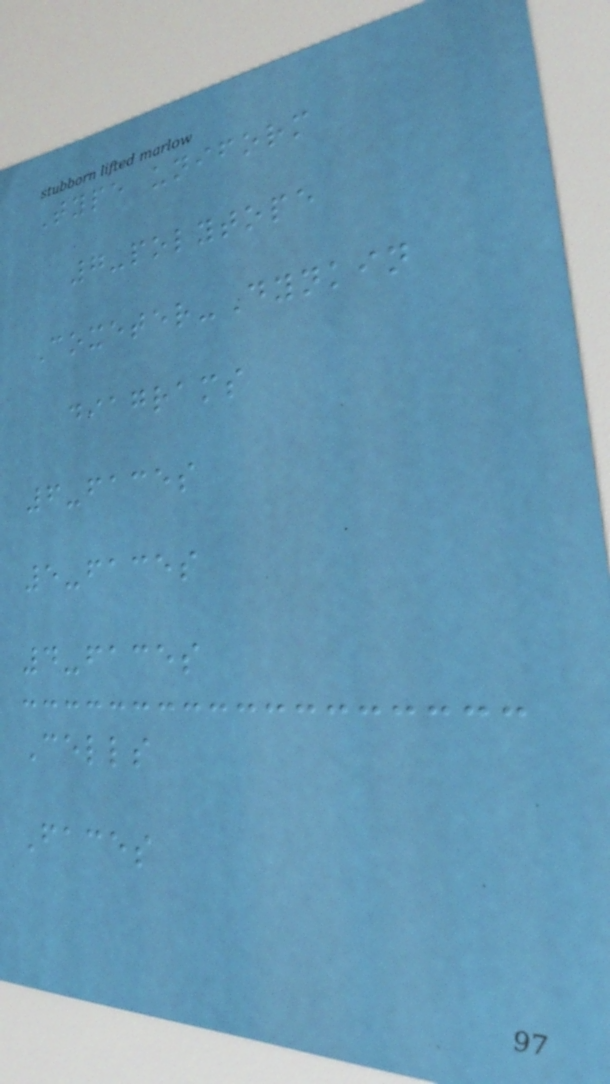Type uniform
7-polytope
Coxeter-Dynkin
diagrams
6-faces
5-faces
4-faces
Cells
Faces
